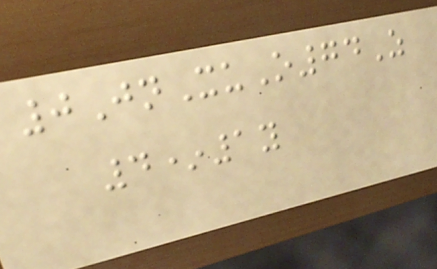0JnXuO74Z
4*1y
